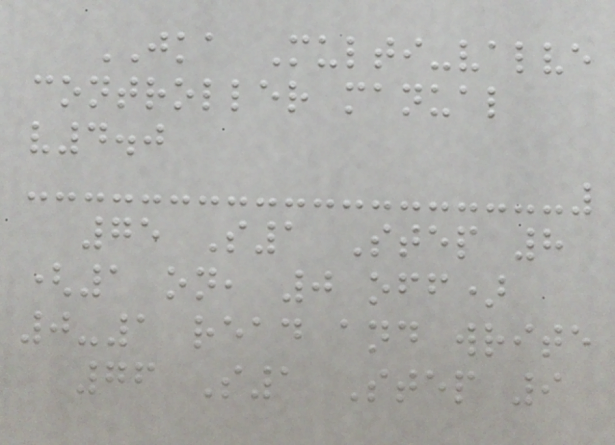JKA Multi-valve
controller manual
v4.0
75 S1 Step 8
(1 on, 0 off)
0-1 read and write
76 S1 Step 9
